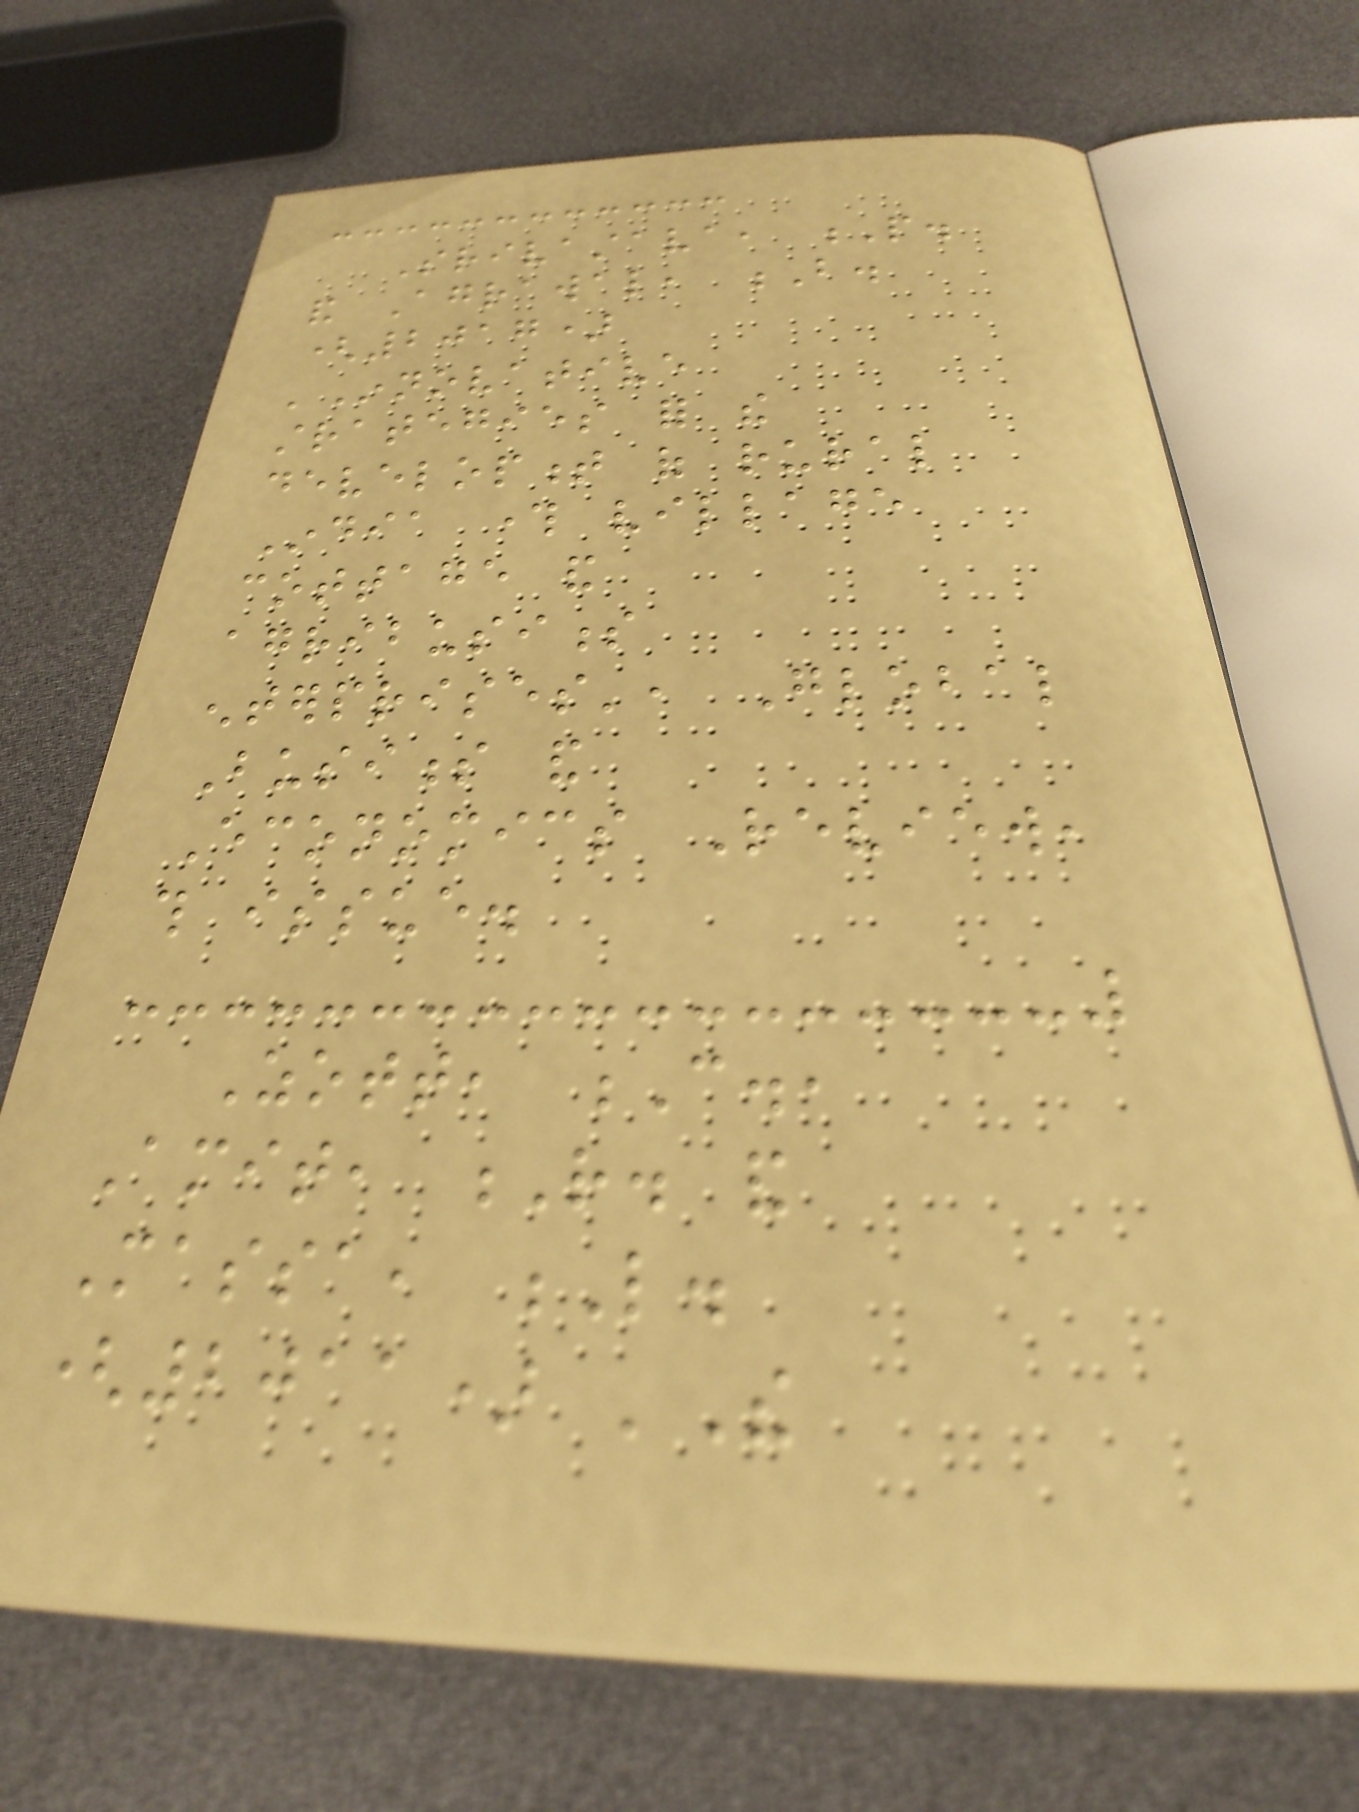Srivastava, P.
and Agrawal, B.
(2017)
'Innovative
strategies for the
development of rural
India through village
cottage and
agribusiness
enterprises', Global
Business and
Economics Review,
this issue.
Zott, C.,
Amit, R. and
Massa, L.
(2011) 'The
